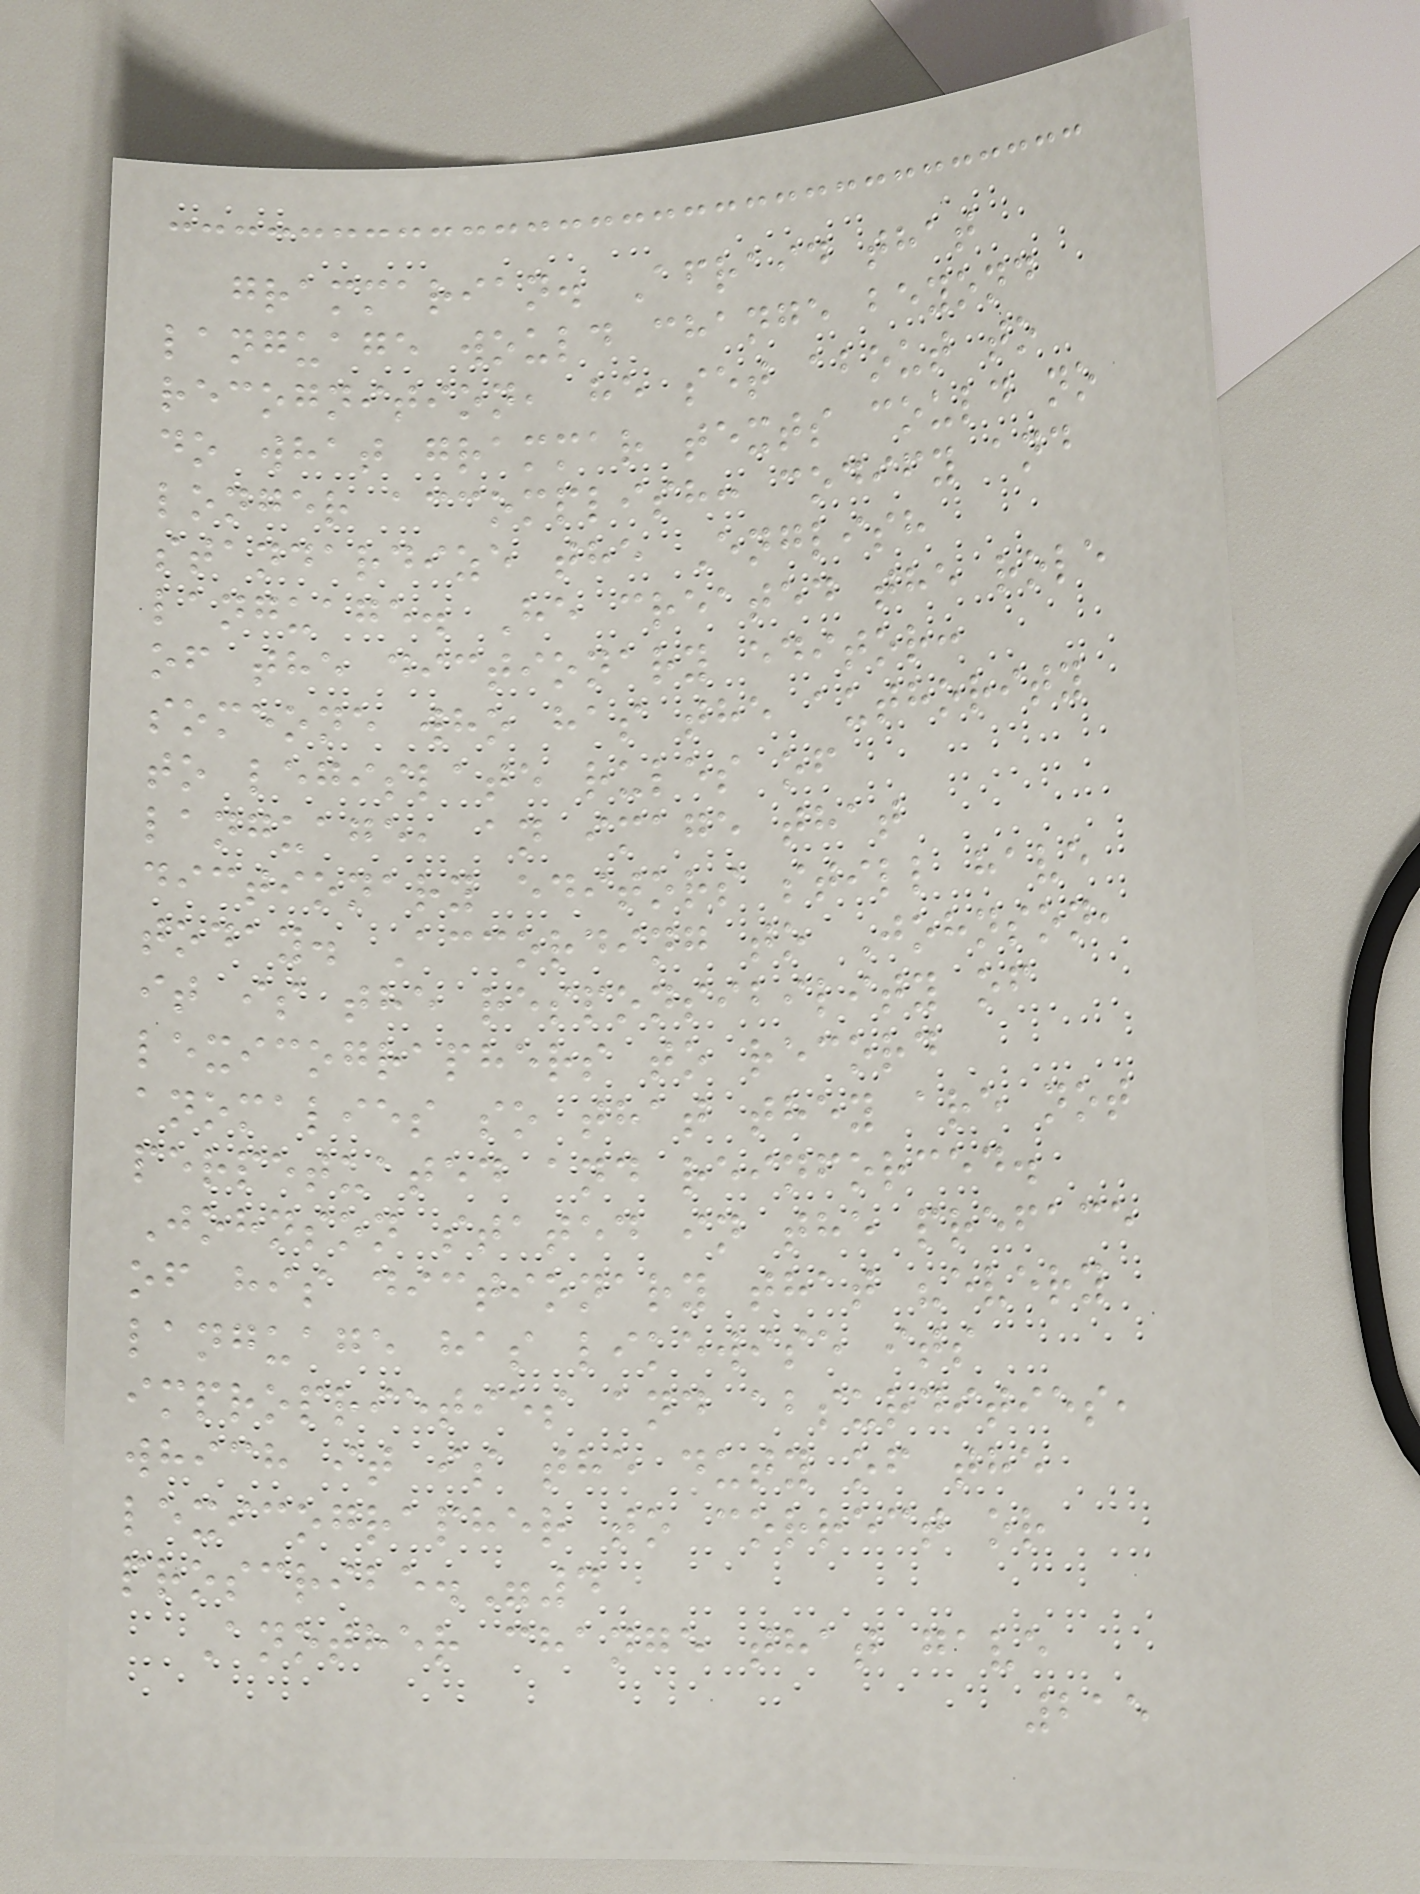grammarian. Afraid that
language would change beyond
recognition, he set about to
do what grammar texts could no
longer accomplish: codify and
standardize the English
language. He created the role
of the dictionary editor:
someone who has the authority
to legislate rules of
language, an image that
dictionary editors still have
today. According to Johnson,
it is the responsibility of
lexicographers to record
anomalies so that they are not
perpetuated and reinforced.
Johnson stated in the preface
of his dictionary that "every
language has likewise its
improprieties and absurdities,
which it is the duty of the
lexicographer to correct or
proscribe."4
Another change that gave
215
